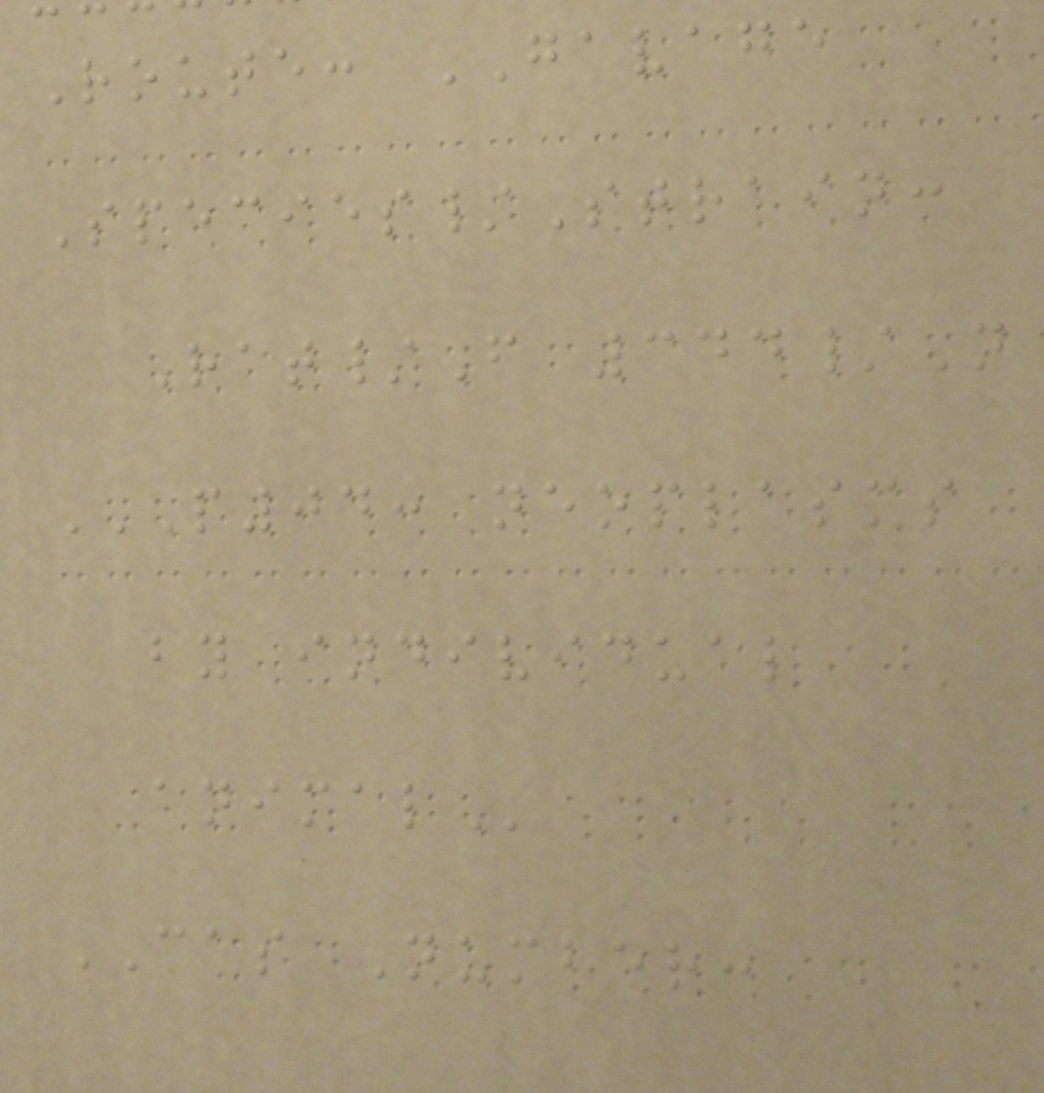Route: GAVAGE
Species/Strain:
Rat/F 344/N
P04: NEOPLASMS
BY INDIVIDUAL
ANIMAL
CAS Number:
